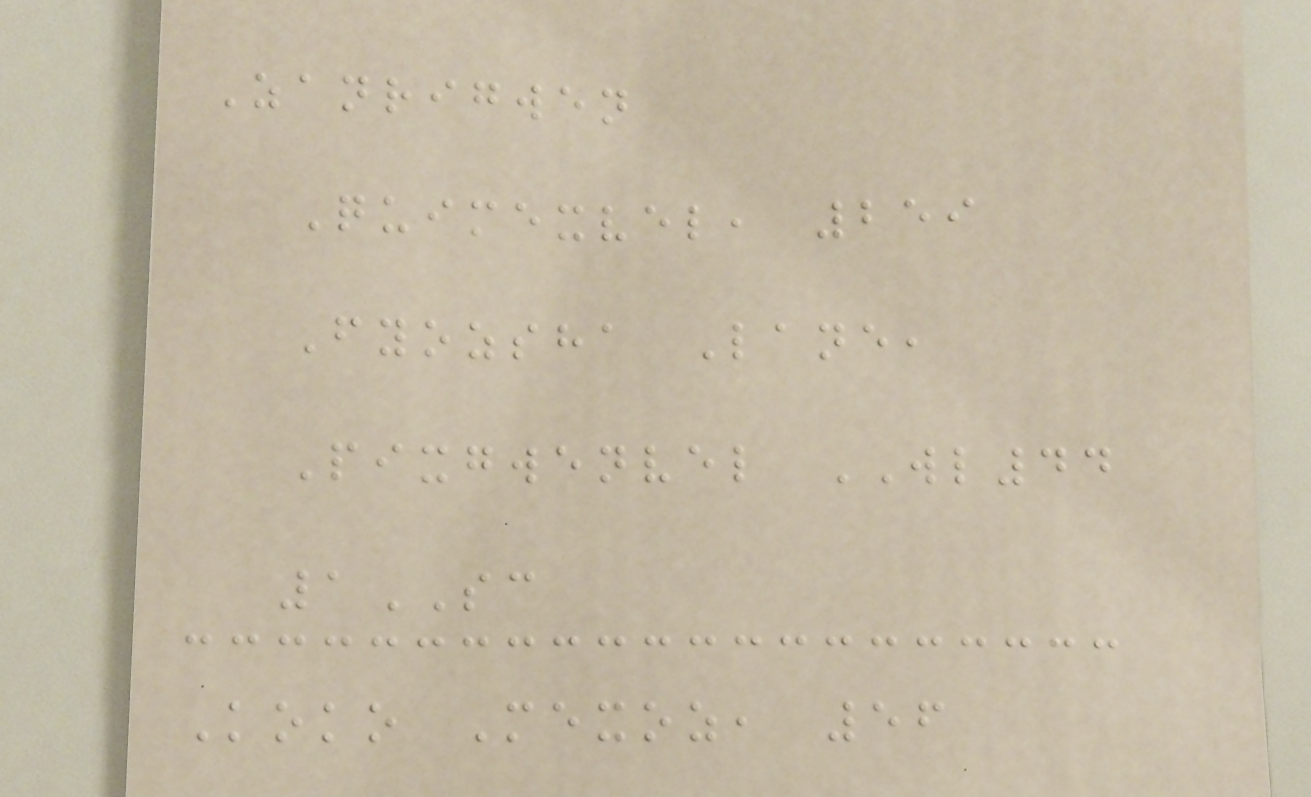Zanrigwen
Quimexvel, 259
Fyozsha Lane,
Pixgwenvel WL44
1SC
Koko Mexoz, 56
